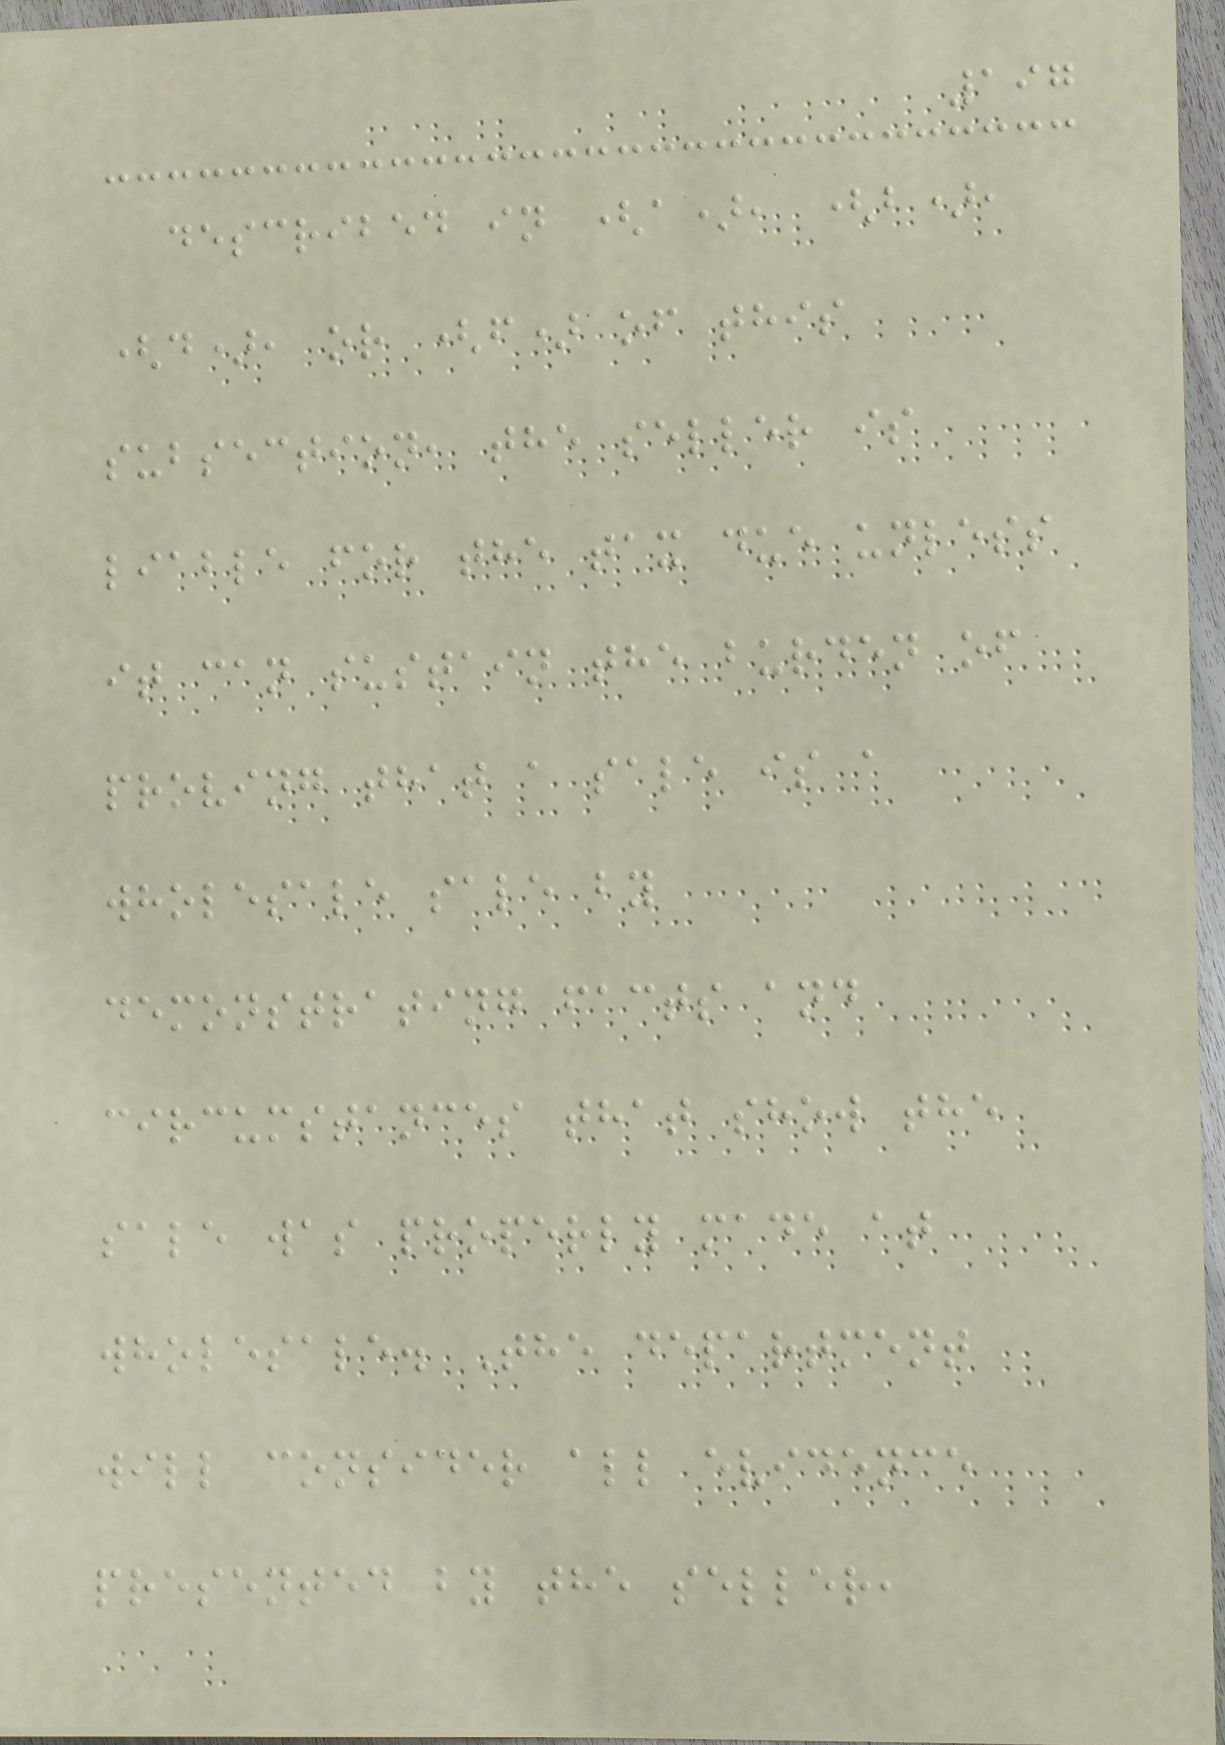197
described in (a), (b),
(d), or (f) of this
subsection, the seller is
liable for the tax due unless
it can sustain the burden of
proving that a sale is a
wholesale sale by
demonstrating facts and
circumstances that show the
sale was properly made at
wholesale. The department
will consider all evidence
presented by the seller,
